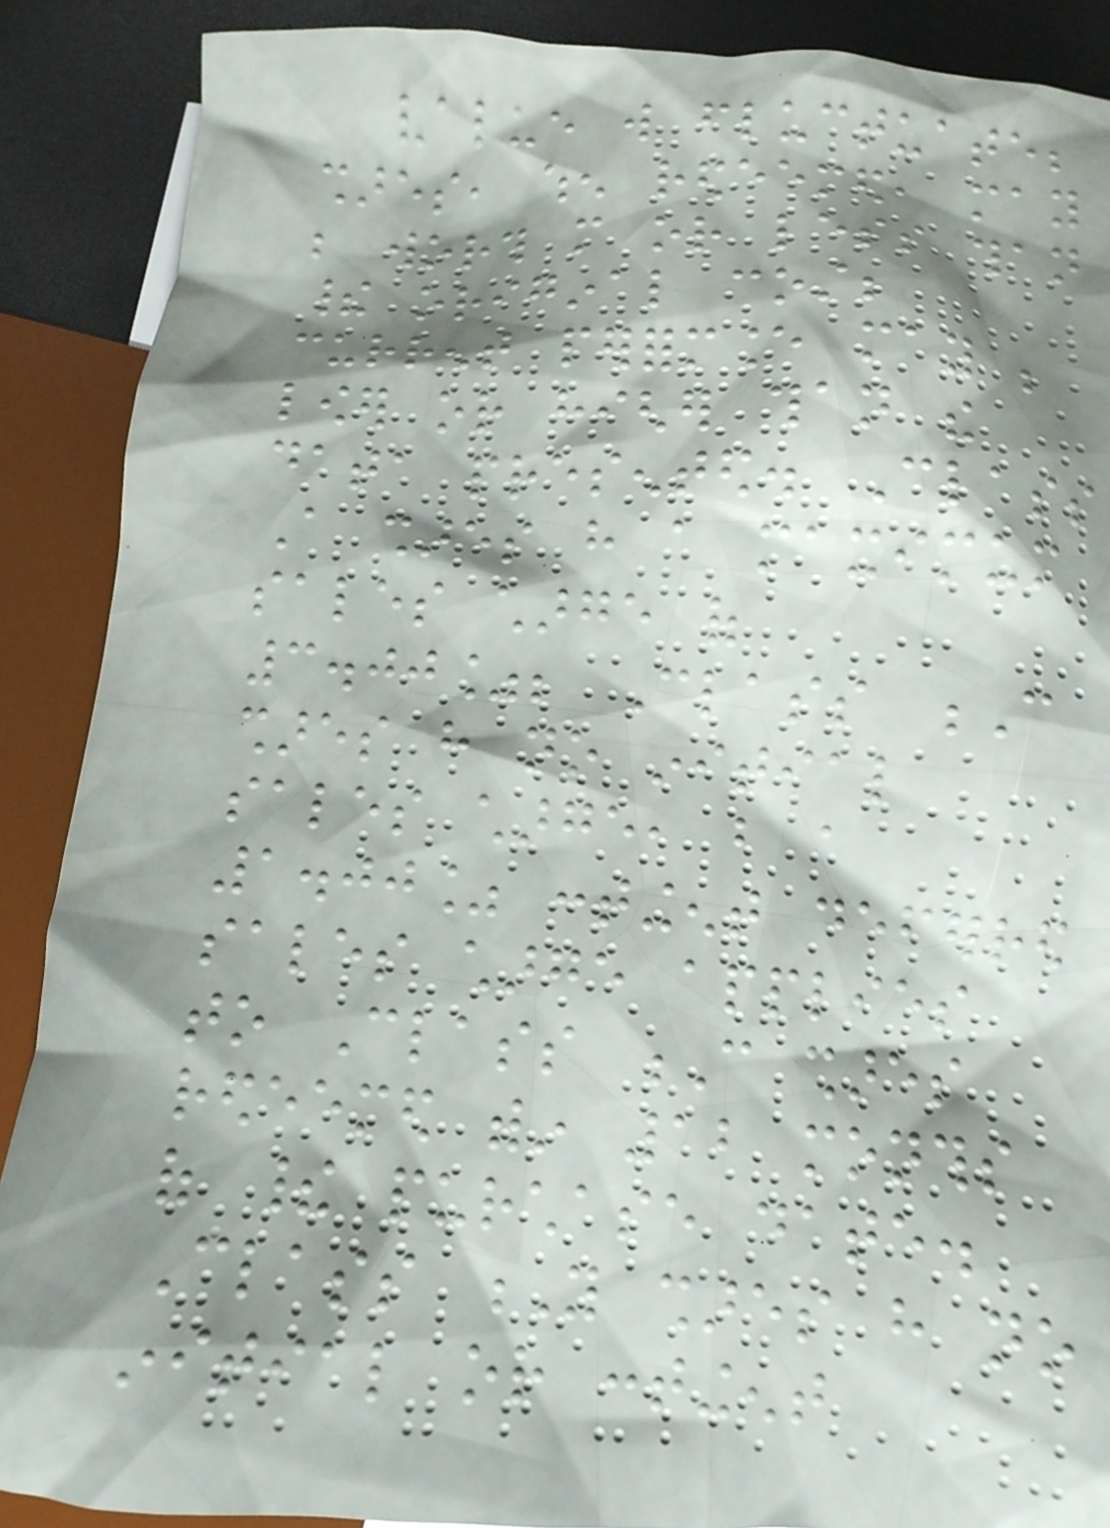value will fluctuate;
shares, when redeemed, may
be worth more or less than
their original cost;
current performance may be
lower or higher than the
data presented. Class
A shares have a maximum
sales charge of
3.00%; Class C
shares have no initial
sales charge, but a
1.00% contingent deferred
sales charge applies
to Class C shares
redeemed within 12 months
of their purchase date.
Class Y shares have no
initial or contingent
